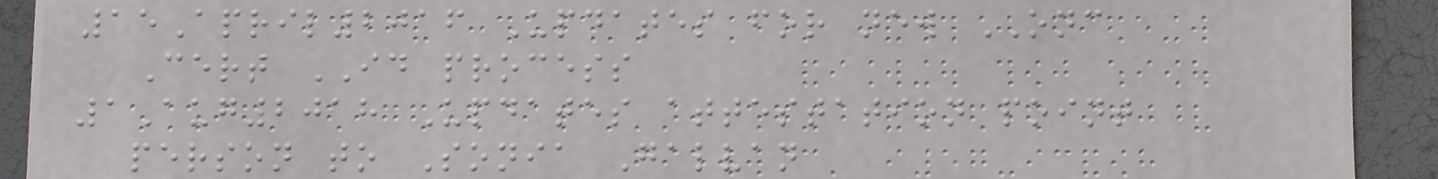15April2016 Updates for new ONC
Cert ID process
1Aug2018 Updates attestation point
person to Sonia Galvan
